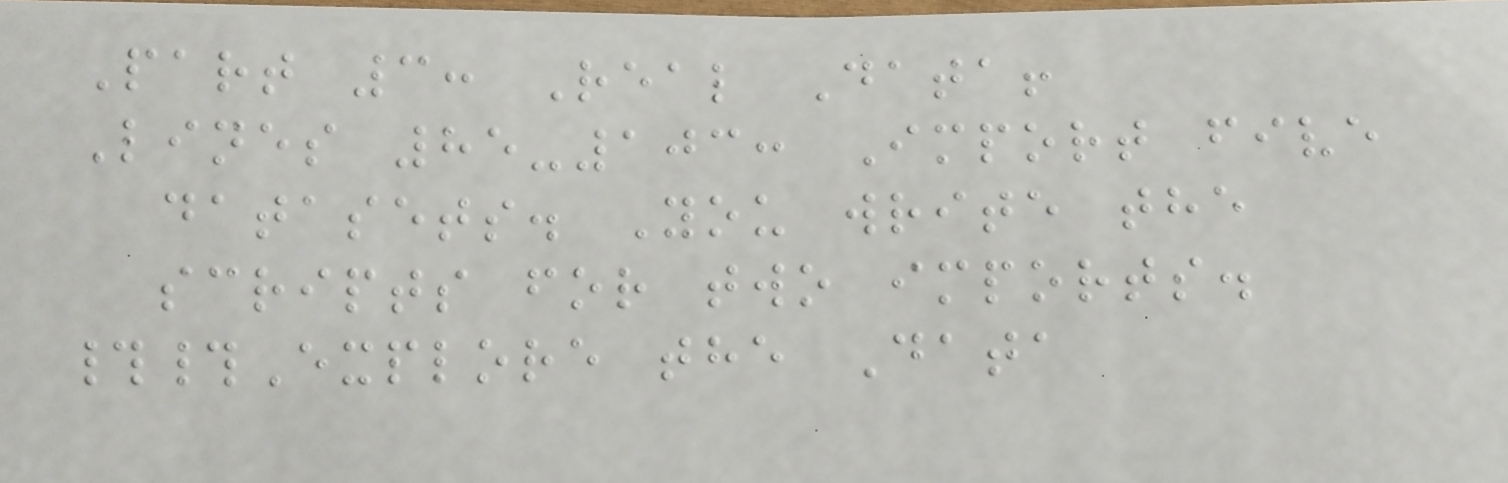Part 3: Real Data!
Lines 85-103: Import five
datasets. You write the
scripts for two imports.
##Explore the Data
